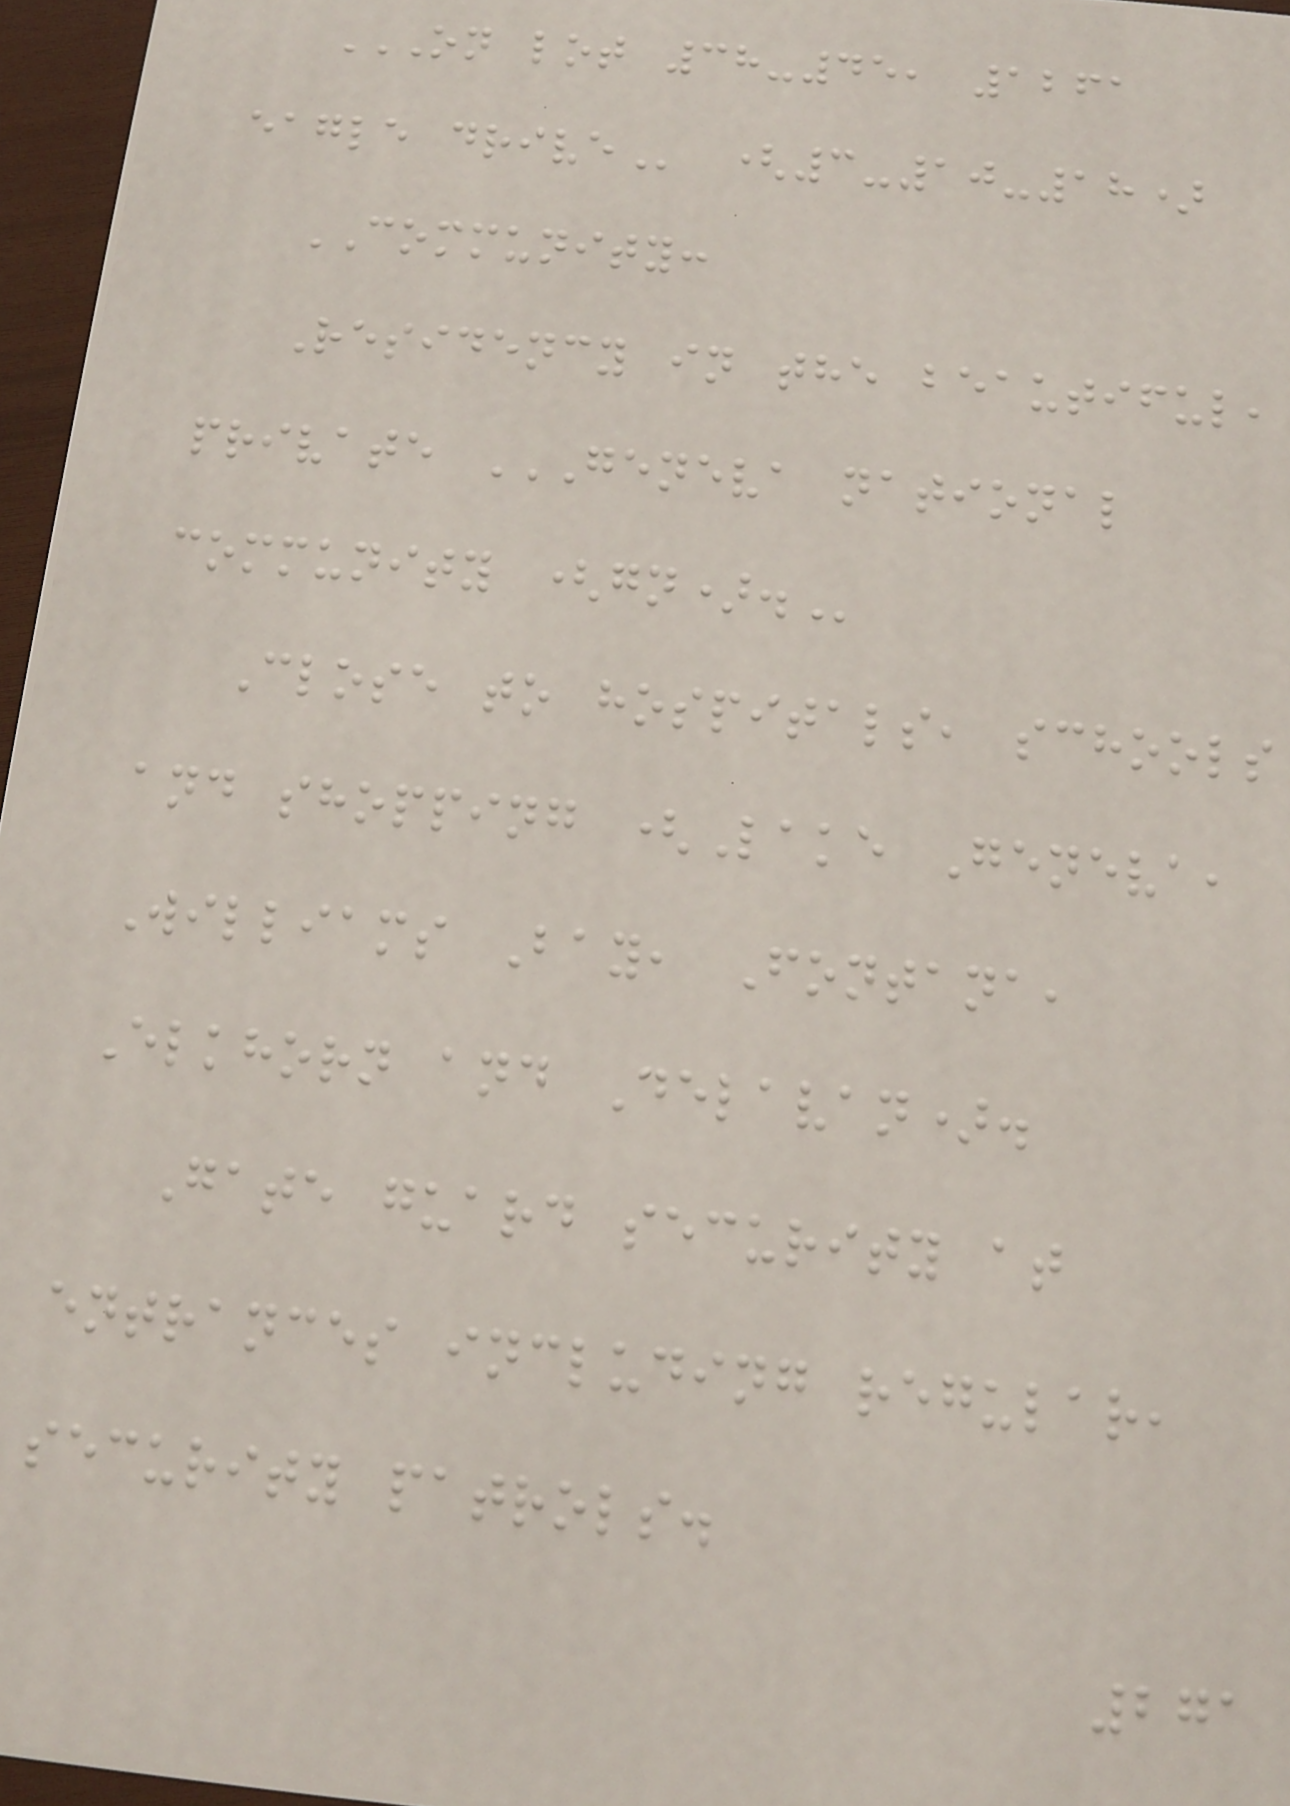ON LOT 38-45, 1261
EAGLE DRIVE (3-10-18)
COMMUNITY:
Residency in the beautiful,
private GENEVA NATIONAL
COMMUNITY (GN).
Close to hospitals, schools
and shopping (Lake Geneva,
Williams Bay, Fontana,
Elkhorn and Delavan).
Gate guard security at
entrances including regular,
security patrols.
271
